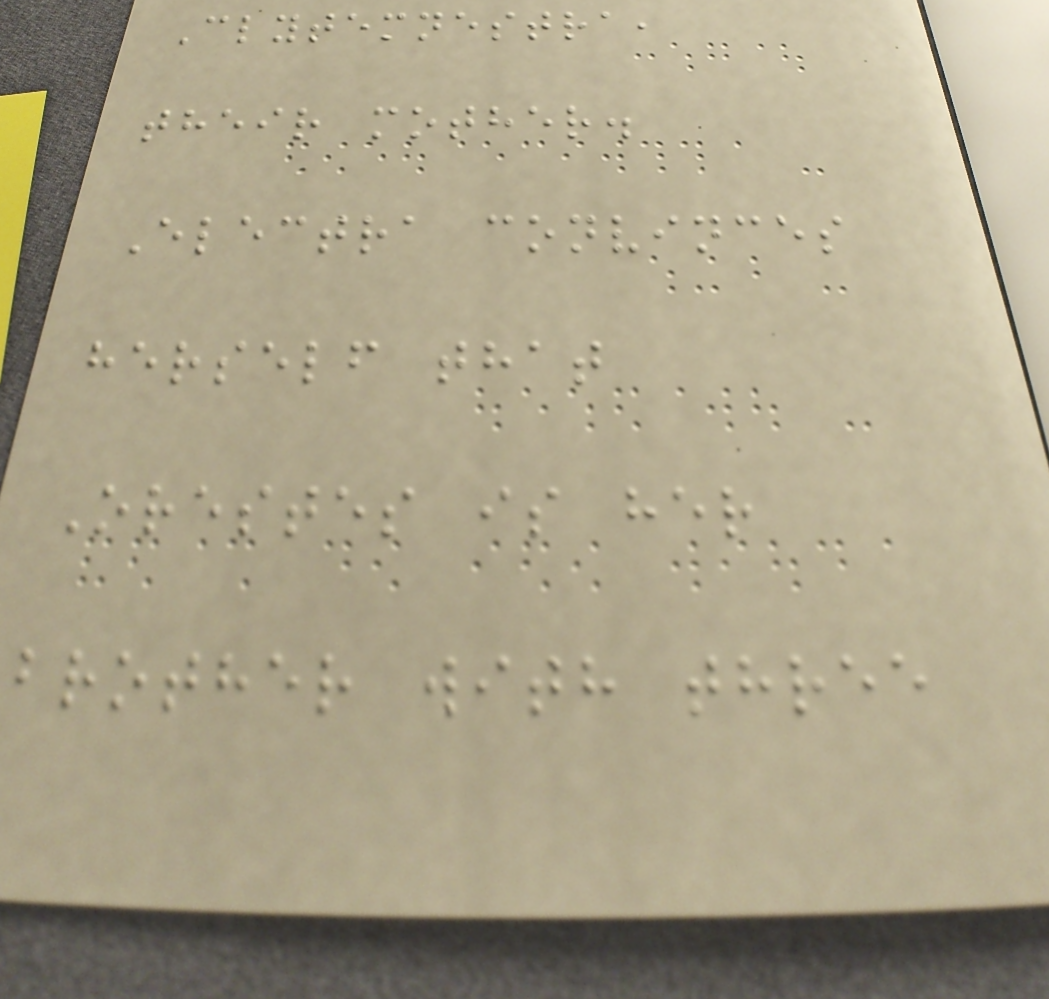Clytemnestra,
their mother.
Electra convinces
herself that
Orestes is her
brother with three
